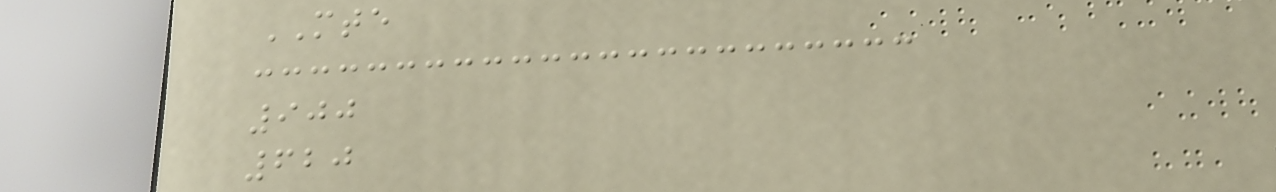MTE
900
620
